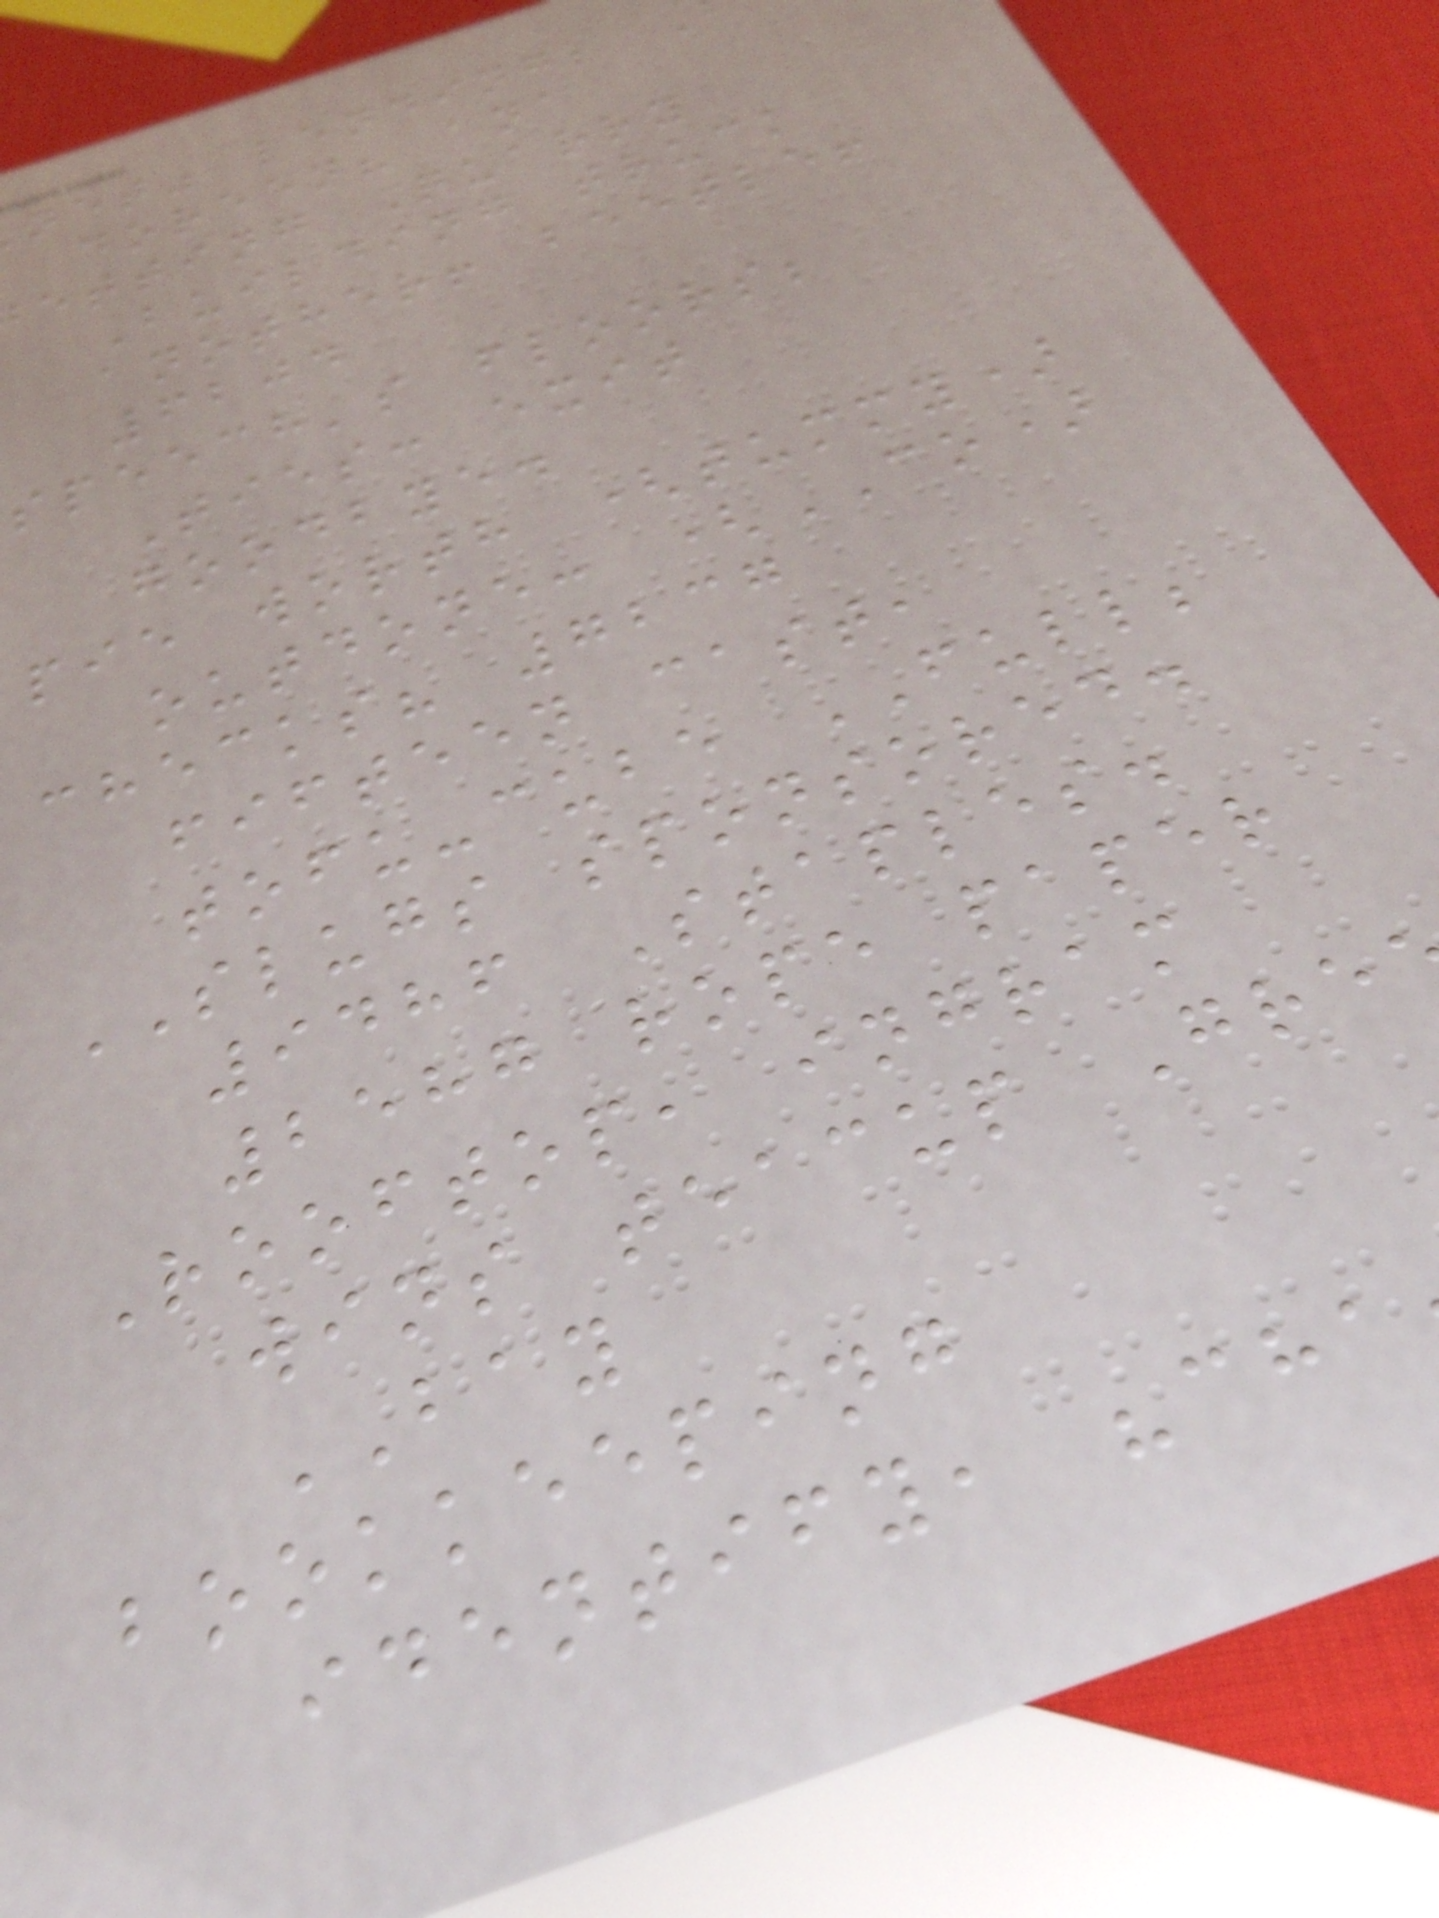net" lending;
doreen? ana
etting Quarry
Building truck
another! beetle!
6204
speech's floors;
Ties: exit
goodbye.
pie worth (tummy)
outdone: (CO)
checks? 7237
fifteen cast,
tofu-cube FULL;
SLUGS sponsored.
9486 Staples.
2587 rope paper
Rooftop, ingram
wins teacup Gre
BAY
bookkeeping
identify, "cha
